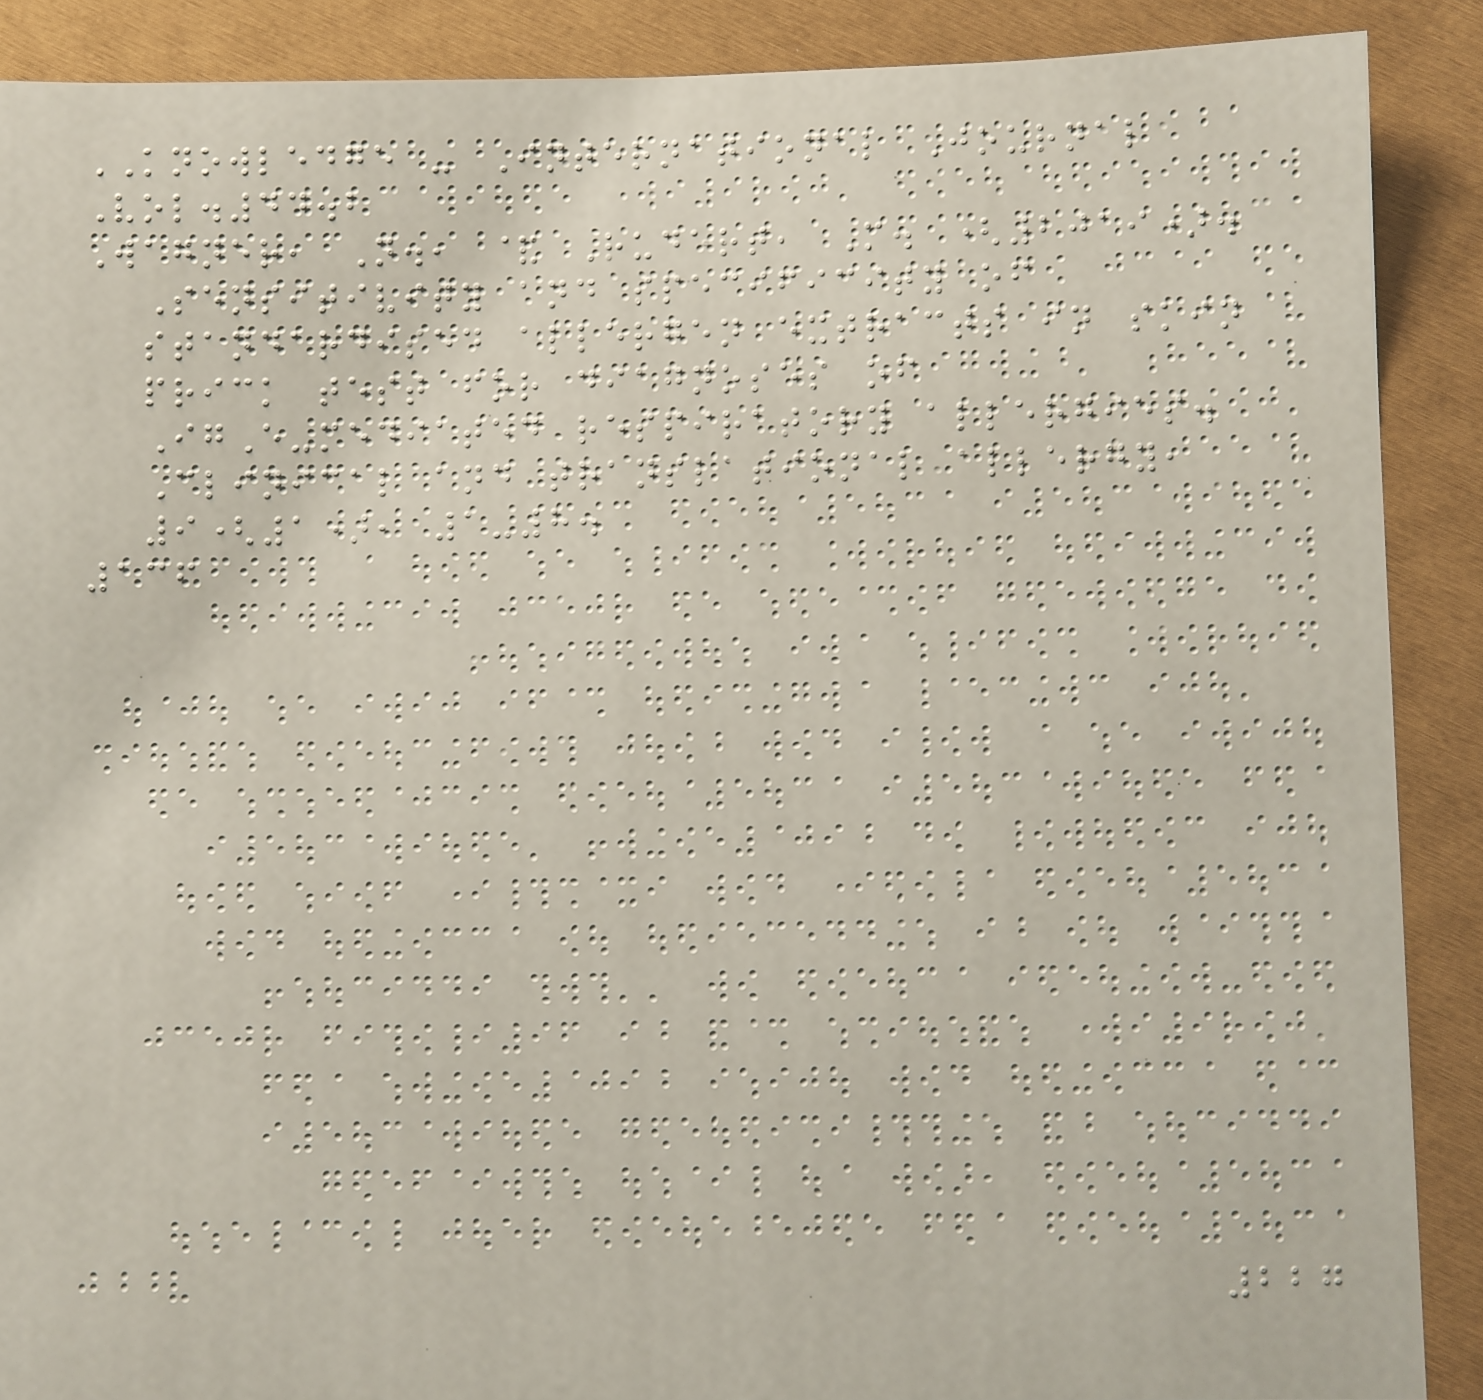KNOWLEDGE - International Journal
Vol.44.2
Wagner, N., & Rudert, M. (2019).
Sensitivity and specificity of
standardised allergen extracts in skin
prick test for diagnoses of
IgE-mediated respiratory allergies.
Clinical and translational allergy,
9(1), 1-8.
136
227
